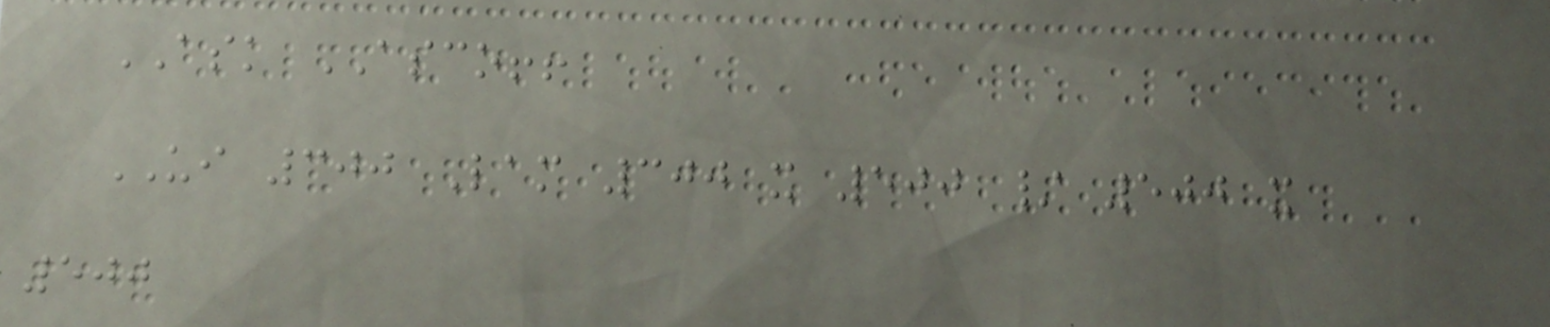ASK ASCO!!
UI 300 Lam 300 x 500 / 500 x
500
